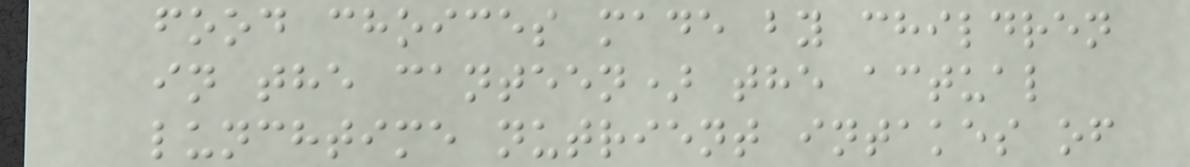food choices made by children
in the canteen) the actual
lunchtime nutrient intakes of
